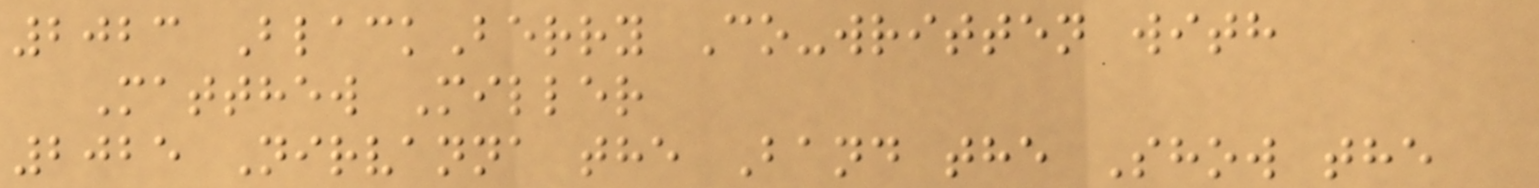2023 BlackBerry Co-written with
Matthew Miller
2025 Nirvanna the Band the Show the
